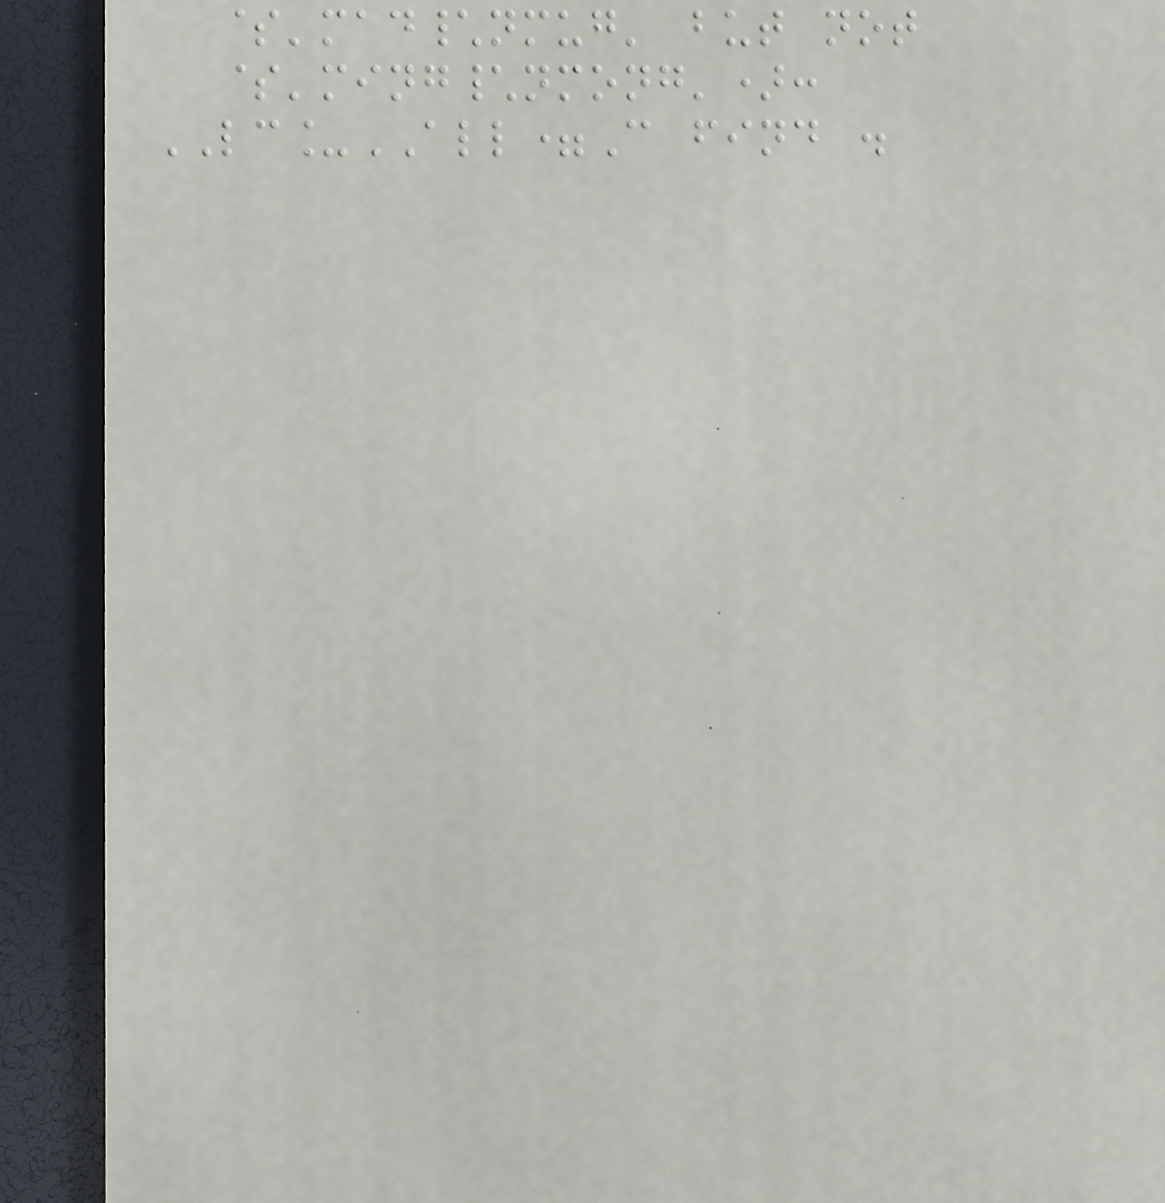$'mad\nmug' but not
$'ming\nmong'):
LC_ALL=C find .
